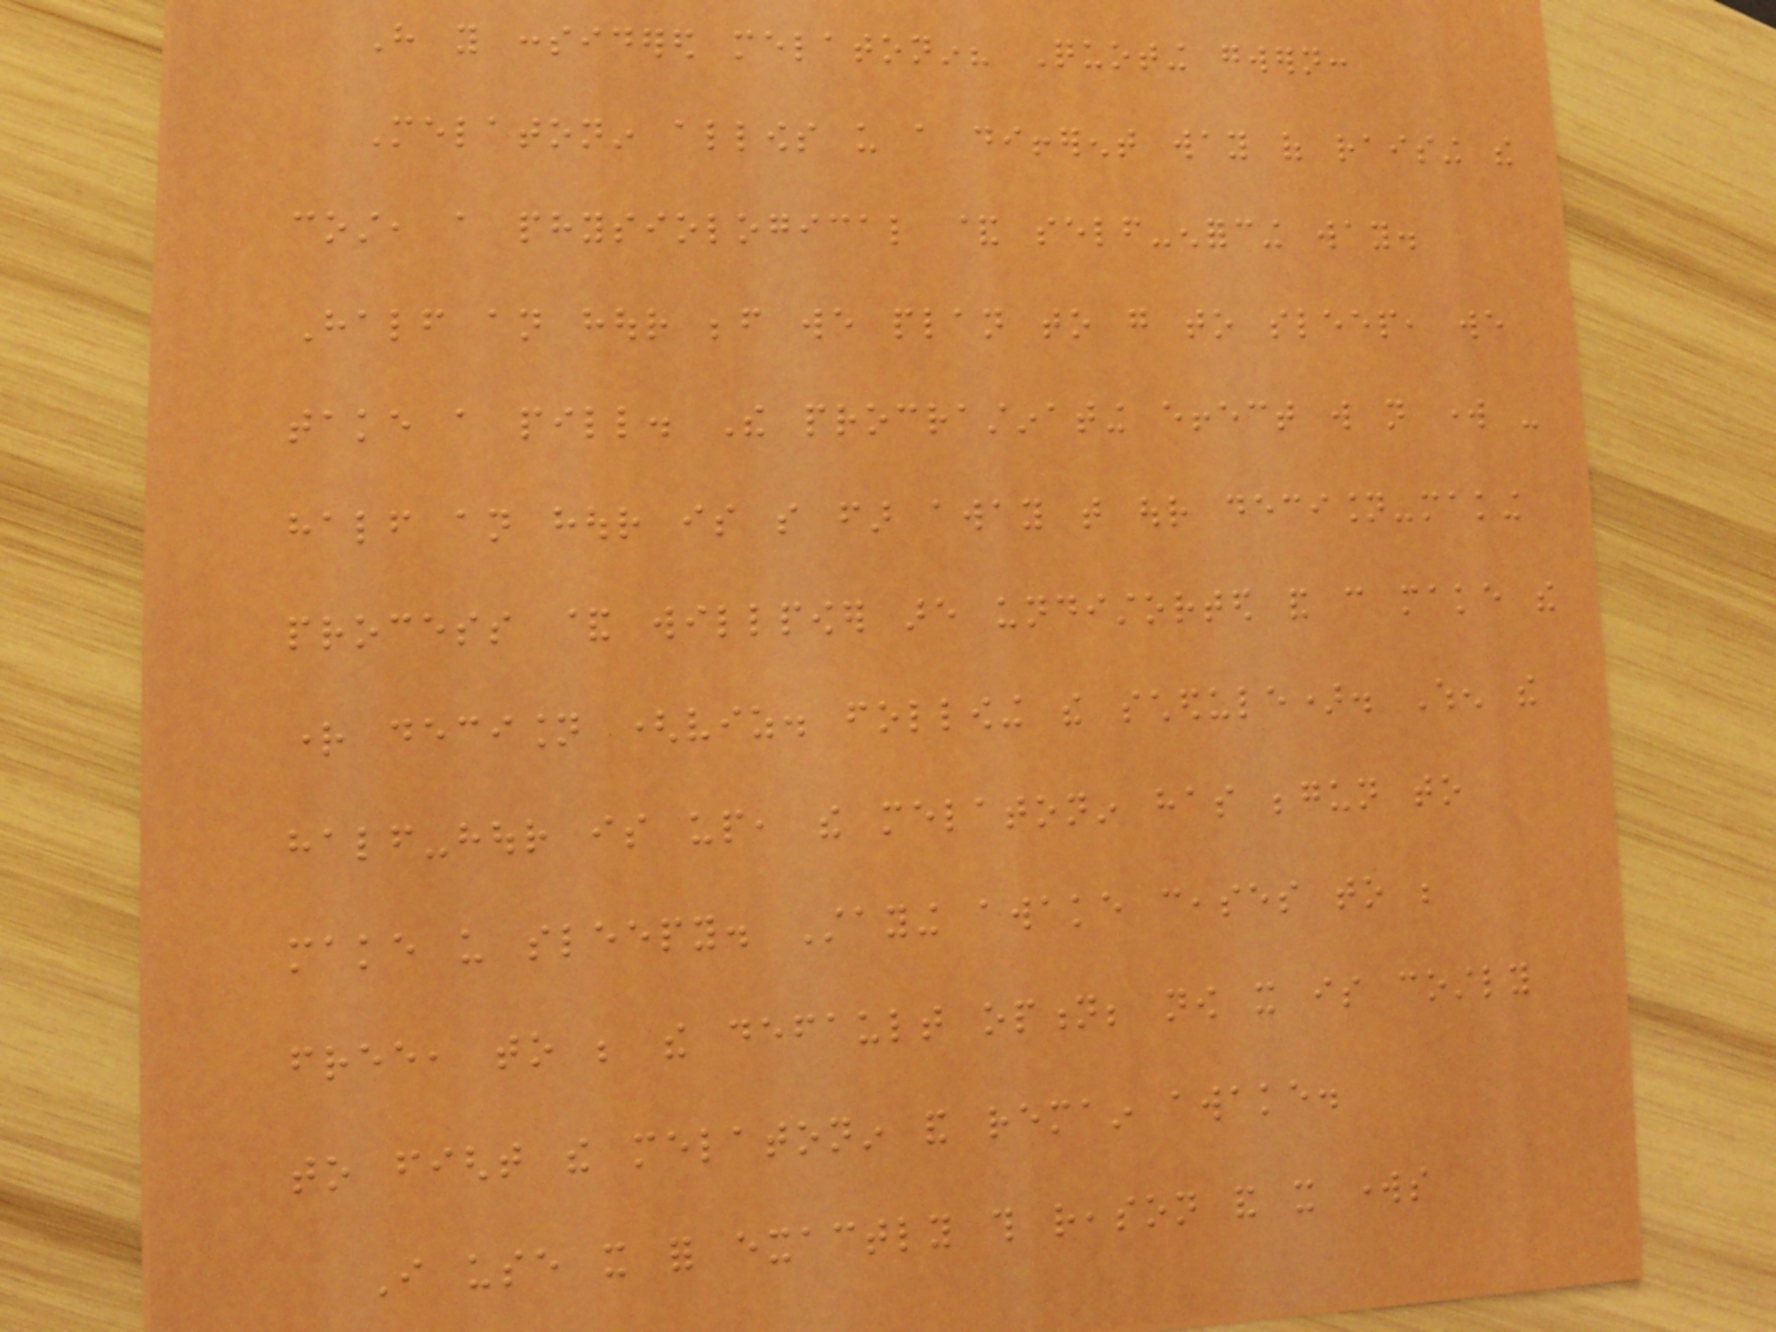Have you considered melatonin? Quoting gwern:
Melatonin allows us a different way of raising the
cost, a physiological & self-enforcing way.
Half an hour before we plan to go to sleep, we
take a pill. The procrastinating effect will not work -
half an hour is so far away that our decision-making
process & willpower are undistorted and can make the
right decision (viz. following the schedule). When the
half-hour is up, the melatonin has begun to
make us sleepy. Staying awake ceases to be
free, to be the default option; now it is costly
to fight the melatonin and remain awake.
I use it for exactly this reason and it works
